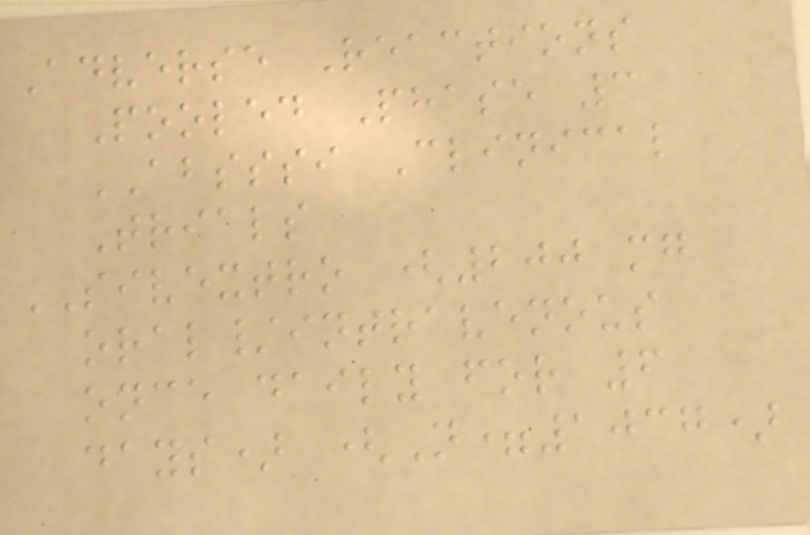Adverse Reactions
Pooled Phase 3
ABSSSI Clinical
Trials
SIVEXTRO (200 mg
oral/intravenous
once daily for 6
days) (N=1037)
